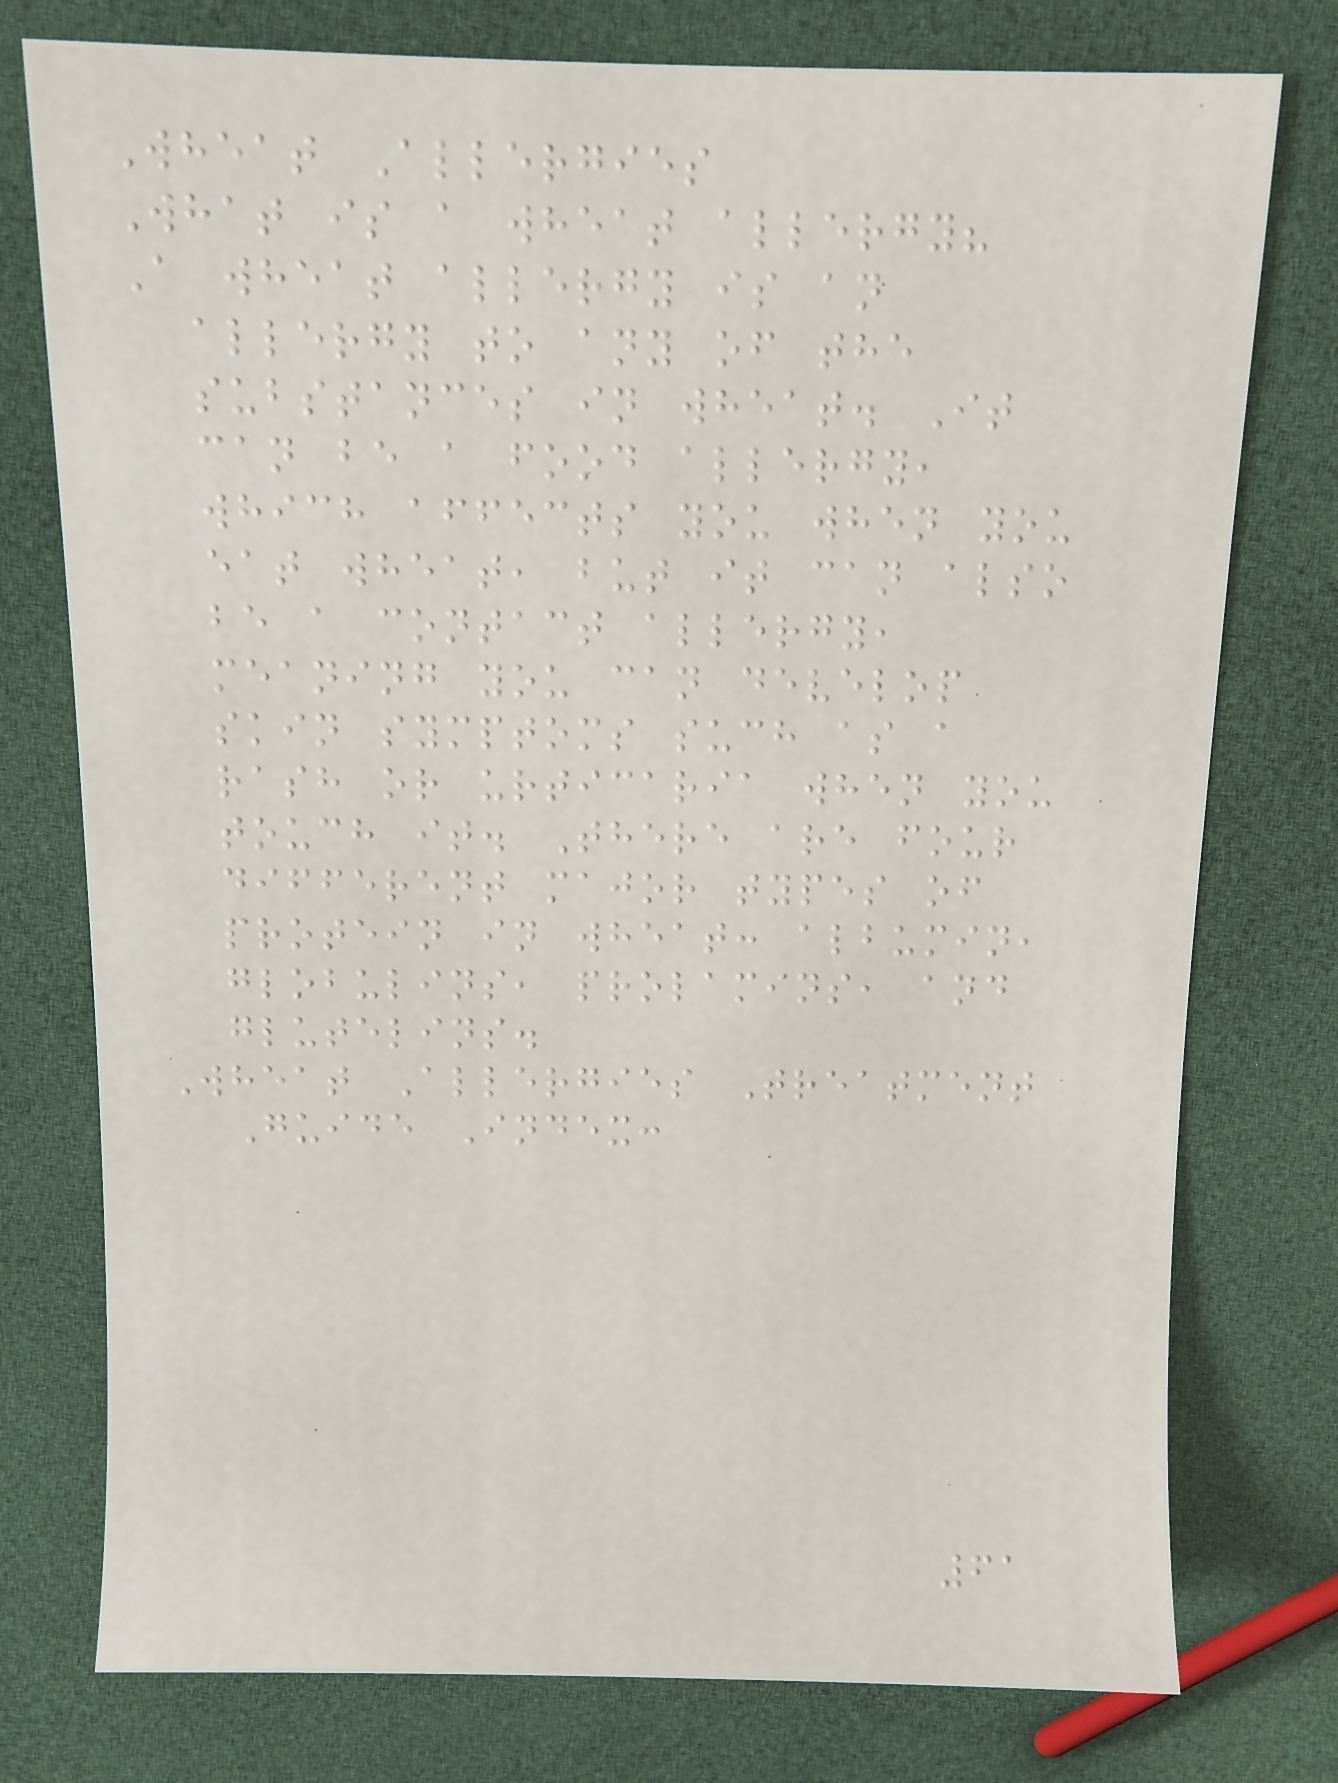Wheat Allergies
What is a wheat allergy?
A wheat allergy is an
allergy to any of the
substances in wheat. It
can be a food allergy,
which affects you when you
eat wheat, but it can also
be a contact allergy,
meaning you can develop
skin symptoms such as a
rash or urticaria when you
touch it. There are four
different major types of
protein in wheat: albumin,
globulins, prolamins, and
glutelins.
Wheat Allergies Treatment
Guide Index:
61
